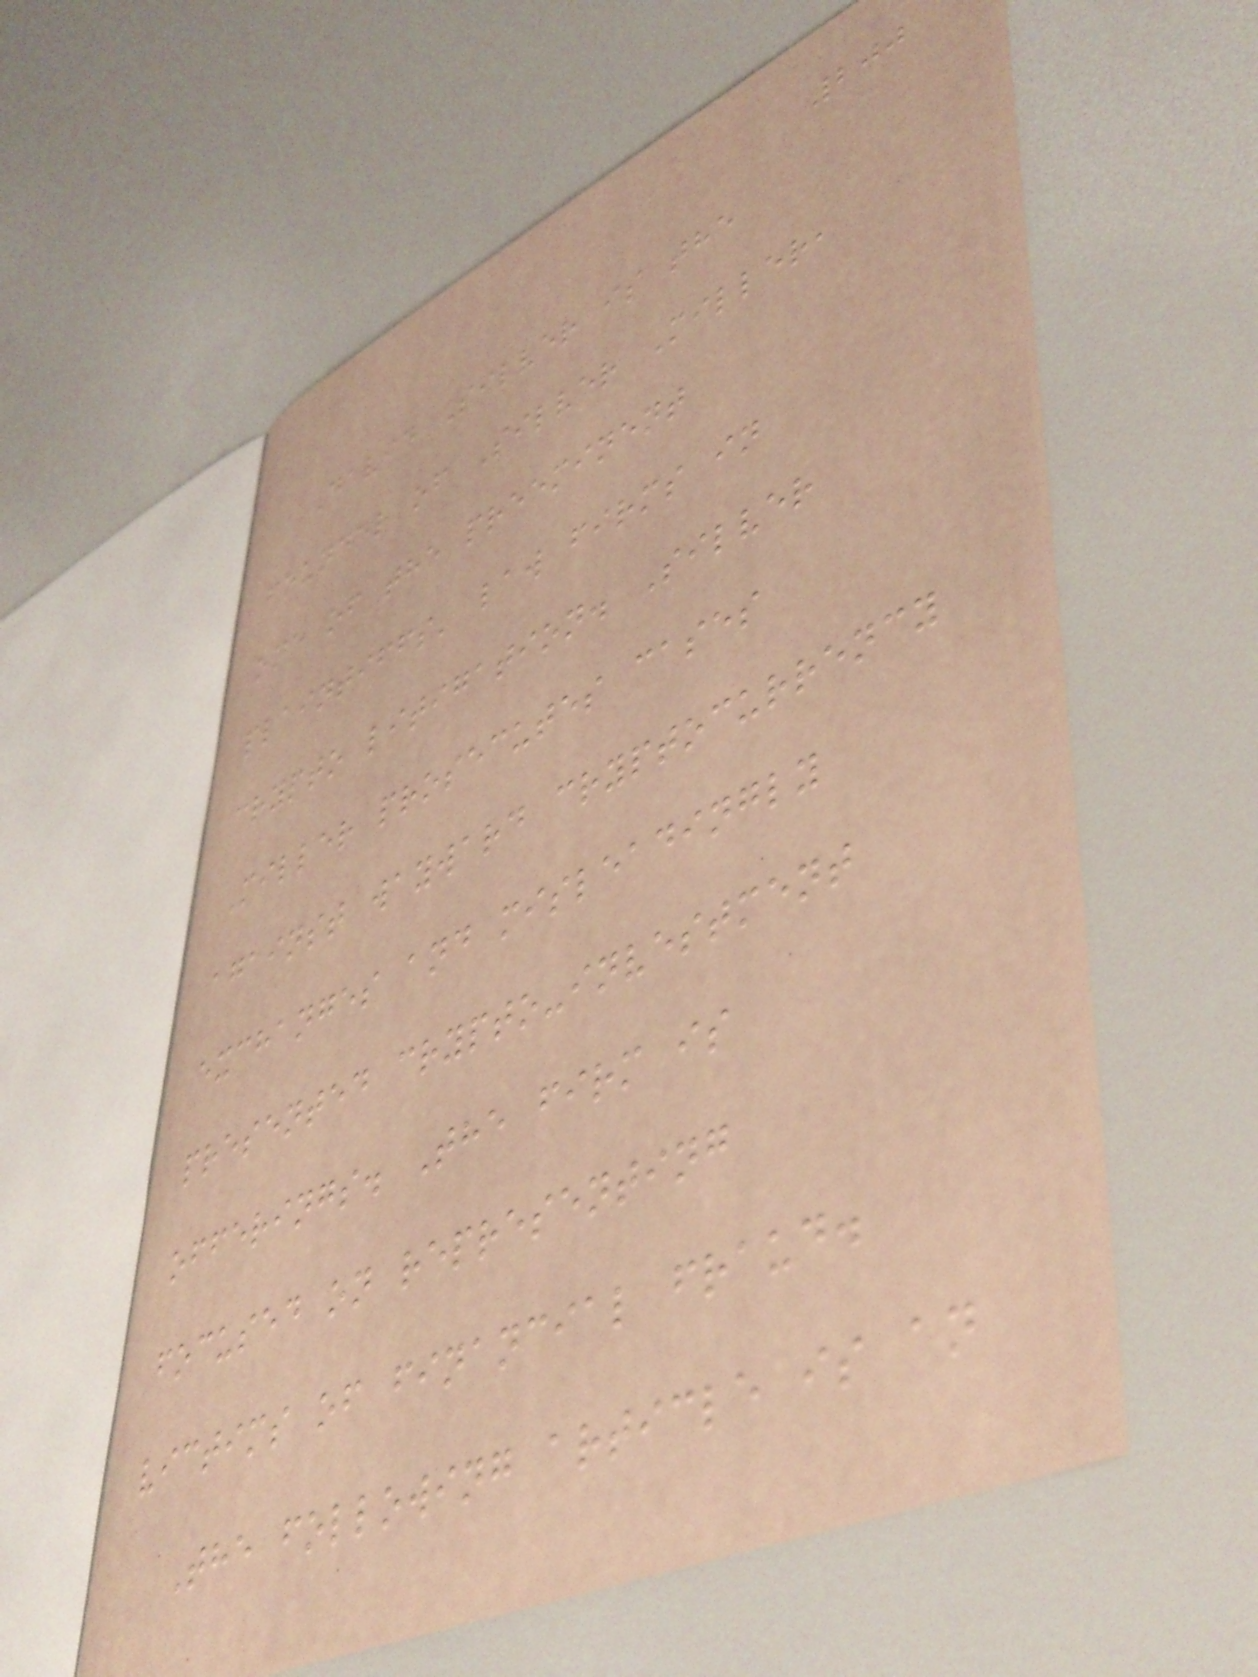200
David Silver is the
founder of Silver Miller,
one of the preeminent
plaintiffs' law firms in
crypto litigation. Silver
Miller prosecutes cases
against wayward cryptocurrency
exchanges and misleadingly
presented crypto-investment
offerings. The firm is
focused on representing
victims of financial fraud.
The following article is an
